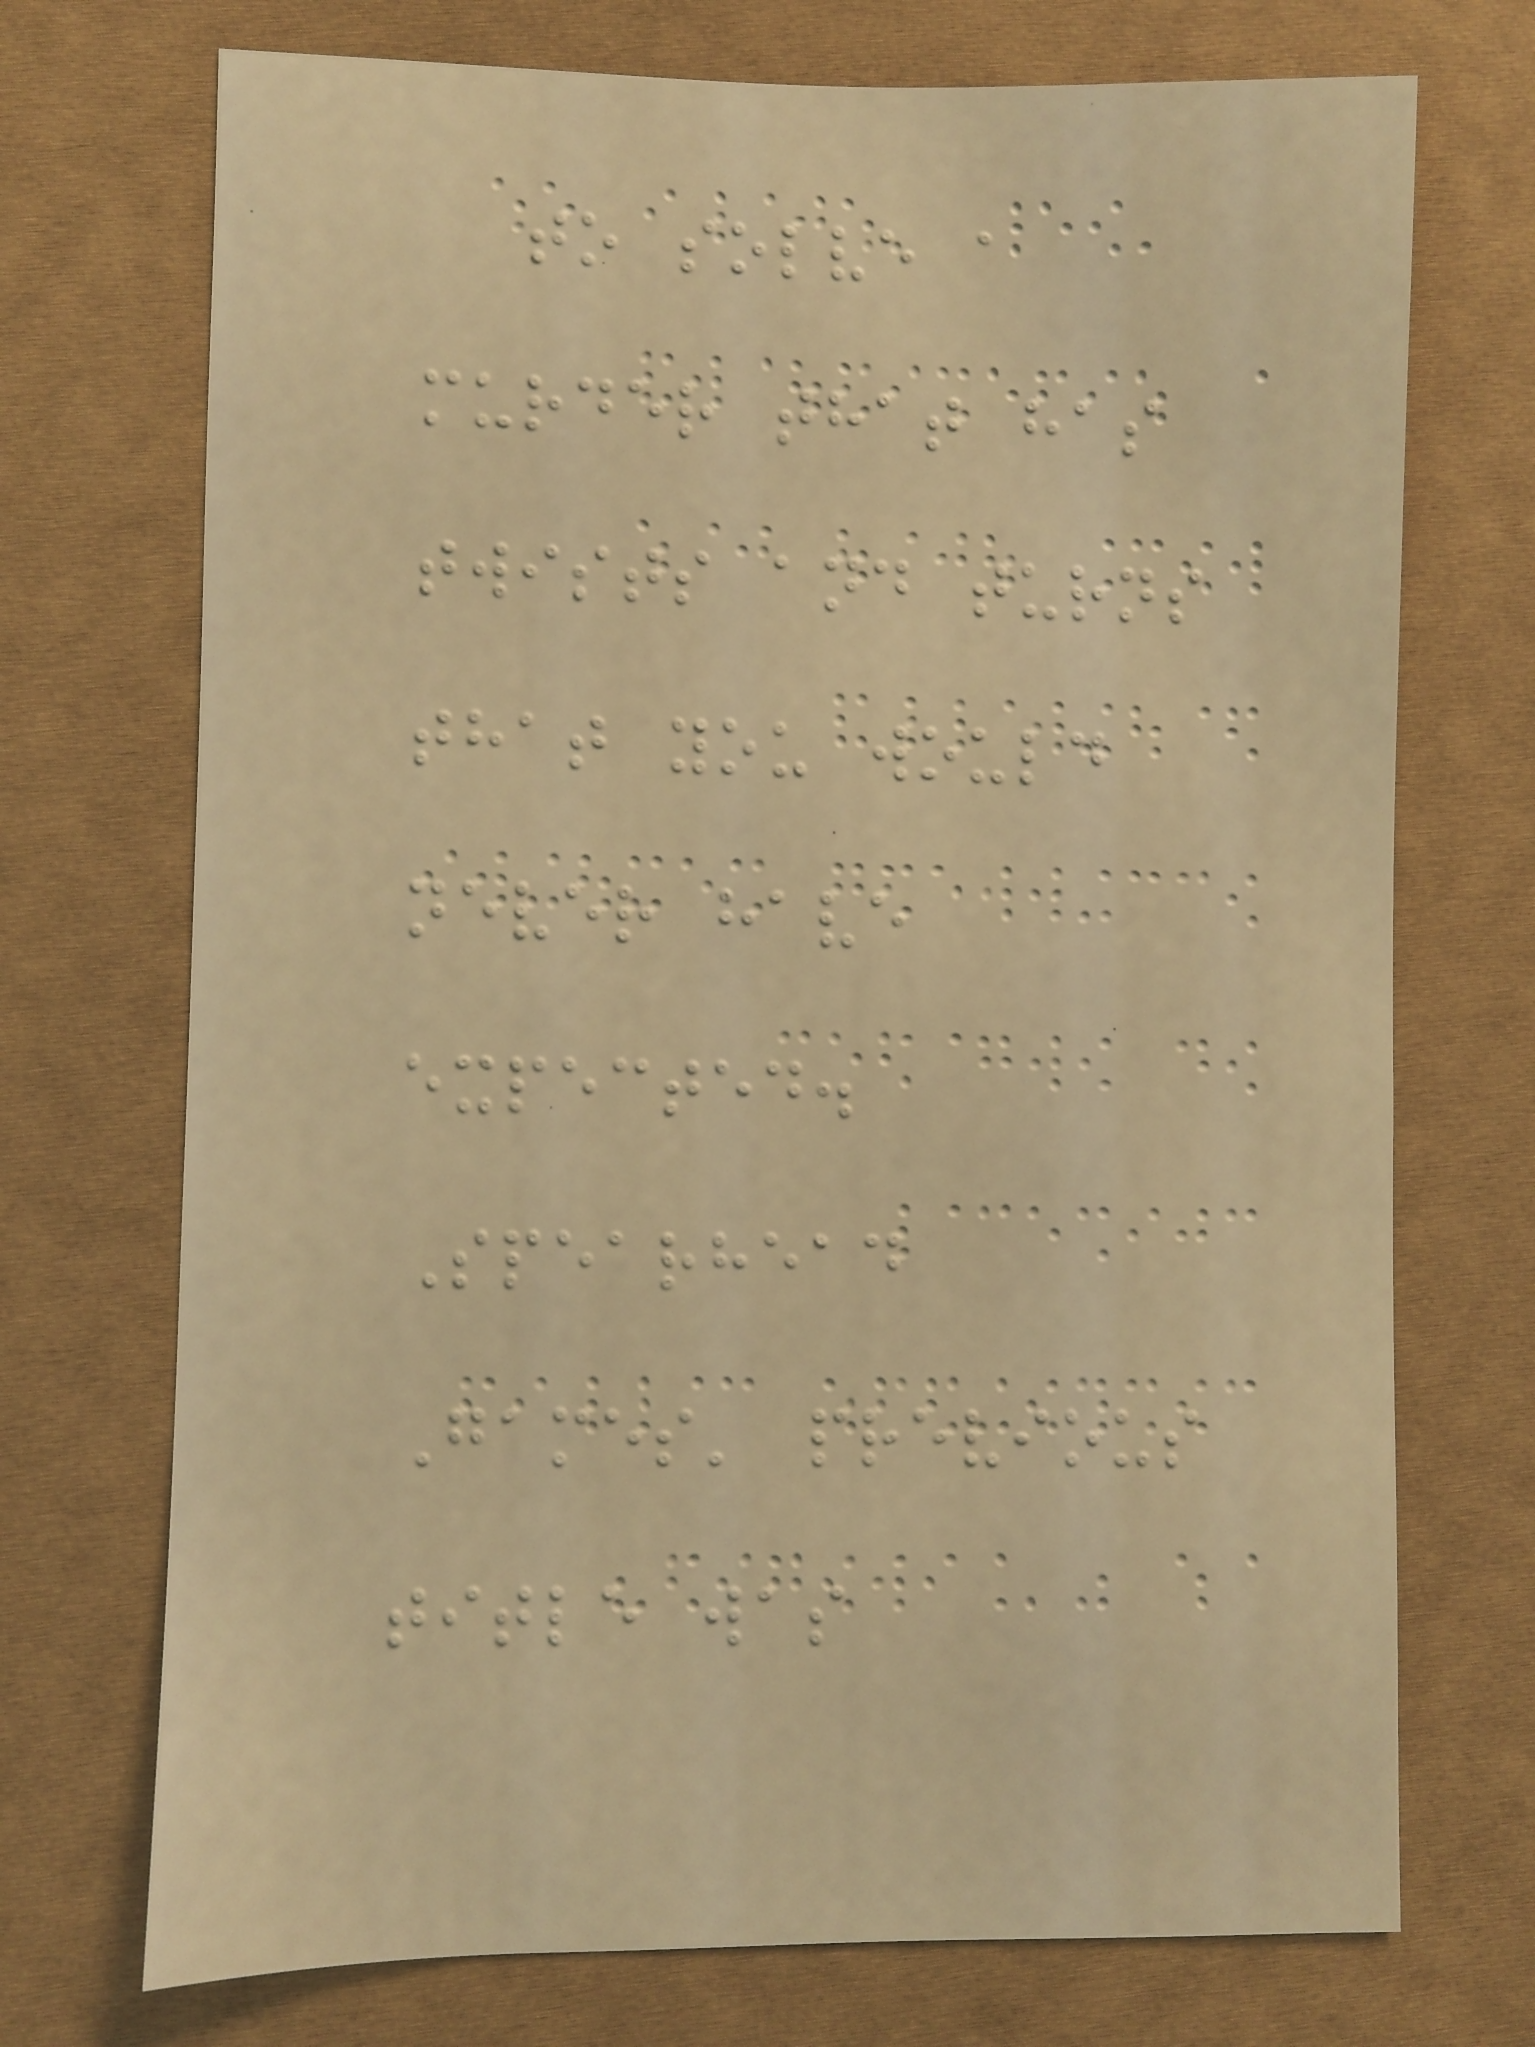to solve a
murder that has
twists and turns
that you would
never have
expected.
Spearhead
Games' previous
title was
